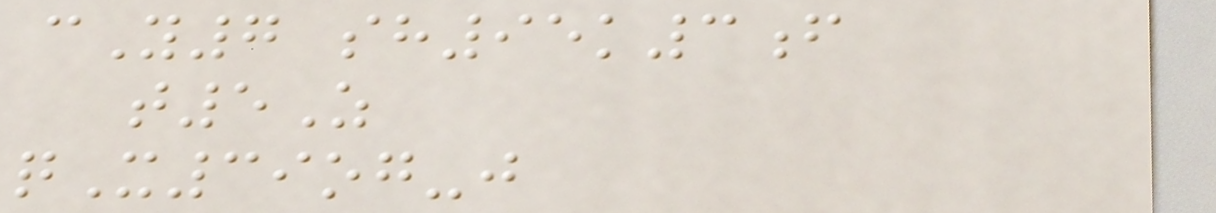cY7 sh95k3f
t5Z
qX39og-j
